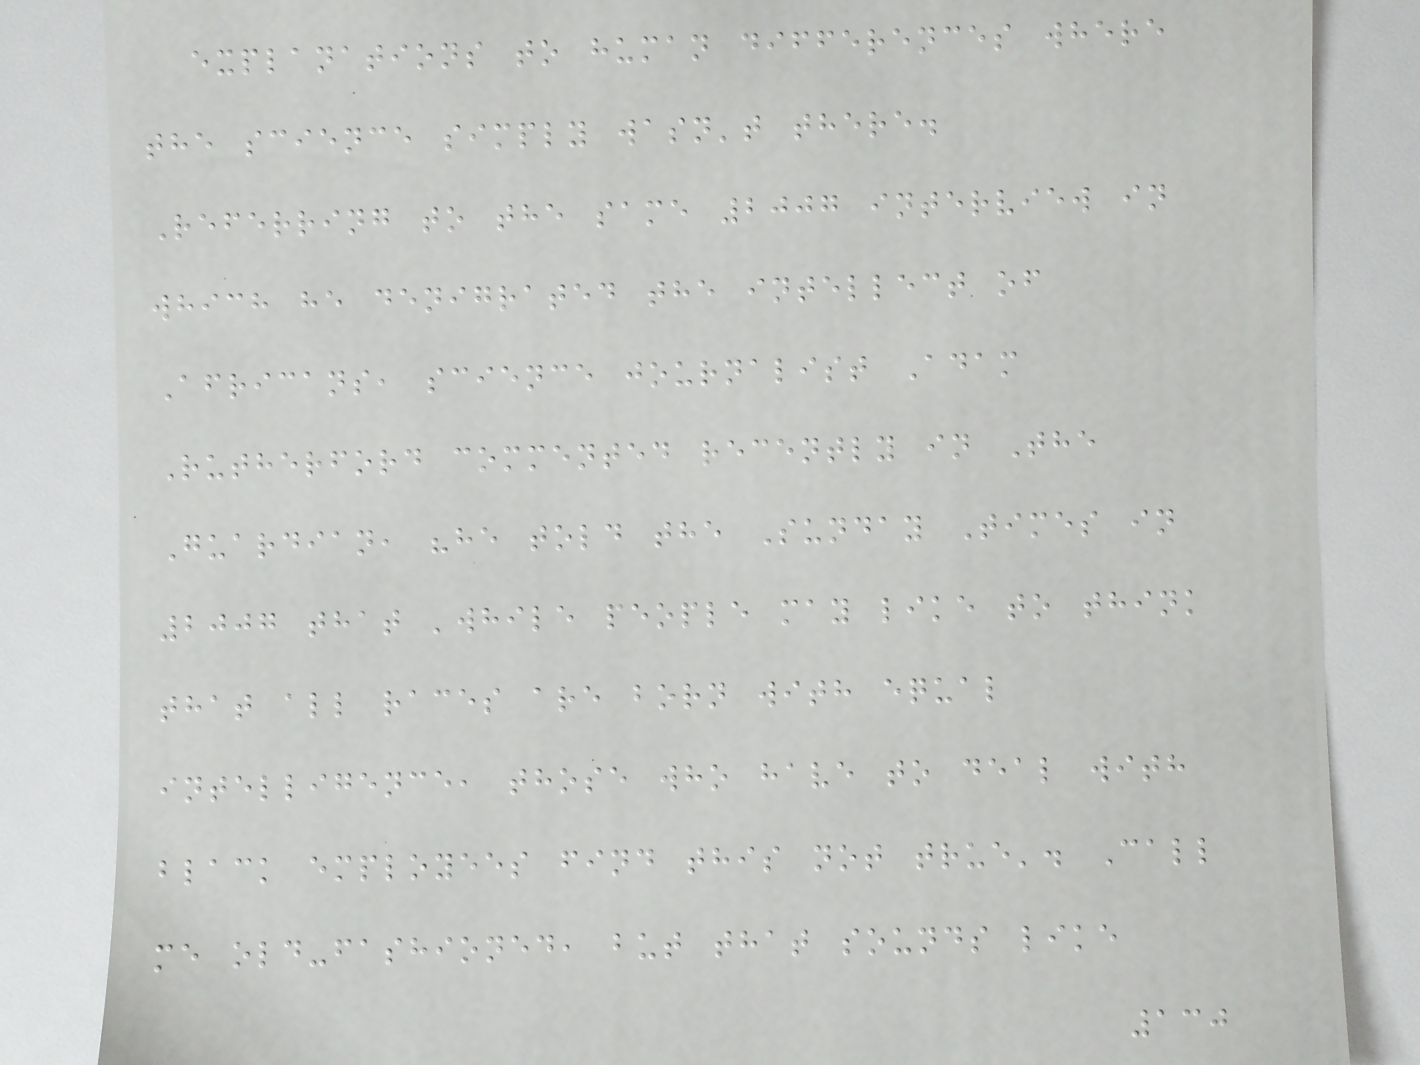explanations to human differences where
the science simply wasn't there.
Referring to the same 2007 interview in
which he denigrated the intellect of
Africans, science journalist Adam
Rutherford commented recently in The
Guardian, "he told the Sunday Times in
2007 that 'while people may like to think
that all races are born with equal
intelligence, those who have to deal with
black employees find this not true'. Call
me old-fashioned, but that sounds like
130
